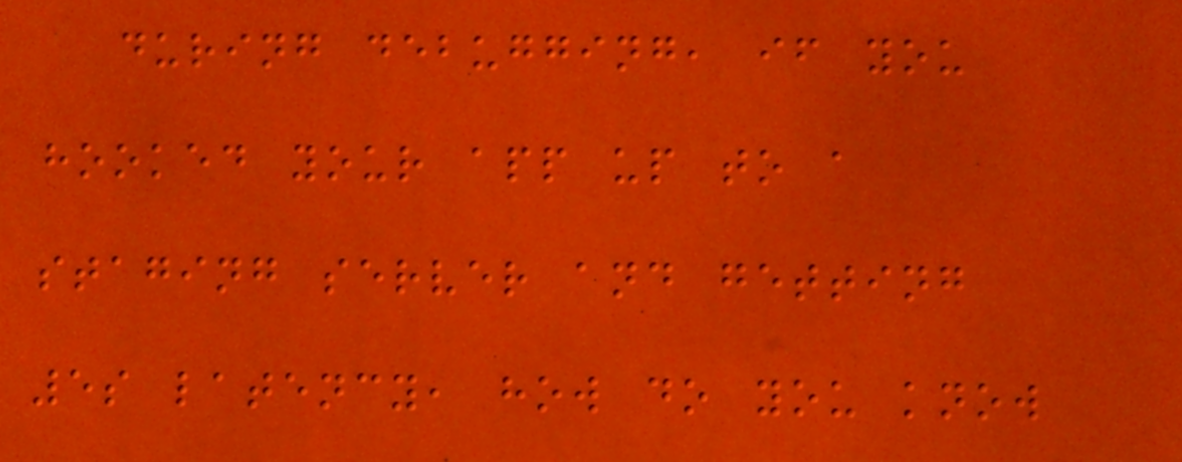during debugging, if you
hooked your app up to a
staging server and getting
5s latency, how do you know
